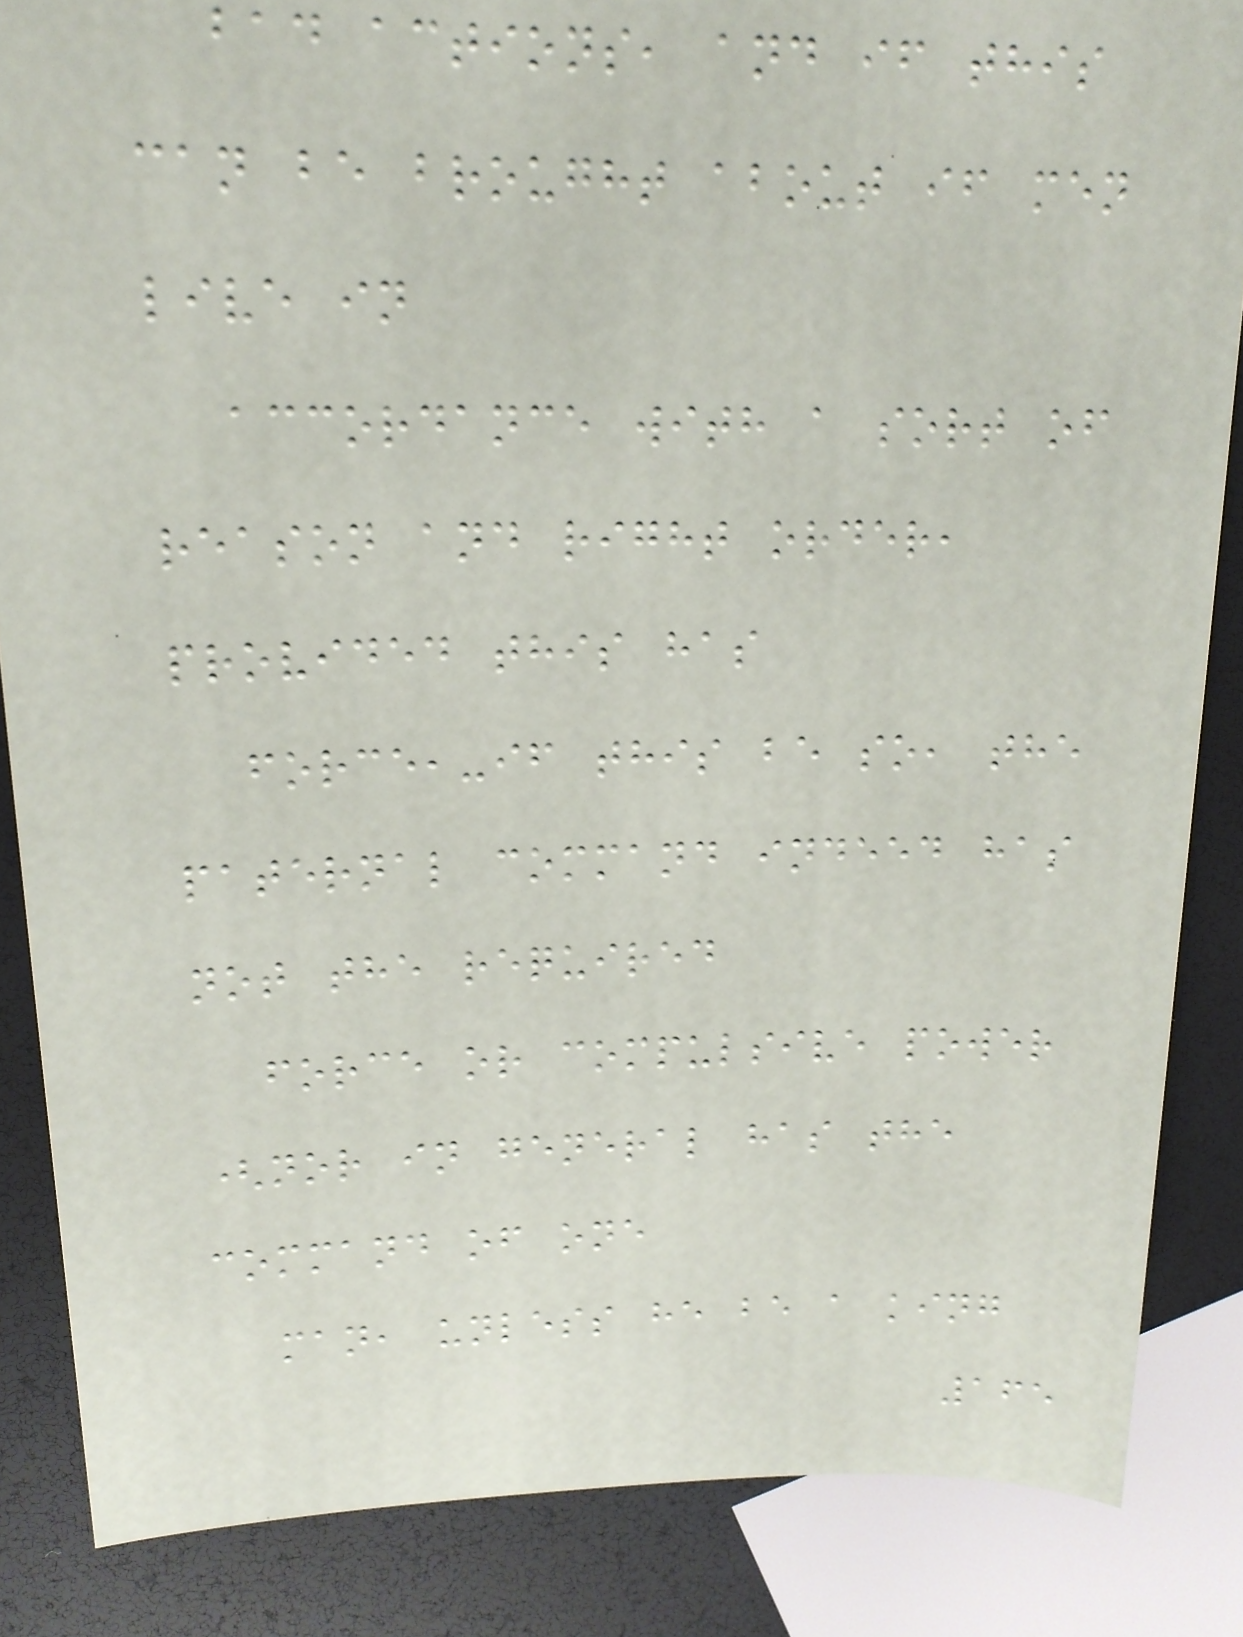bad actions, and if this
can be brought about if men
live in
accordance with a sort of
reason and right order,
provided this has
force,-if this be so, the
paternal command indeed has
not the required
force or compulsive power
(nor in general has the
command of one
man, unless he be a king
165
